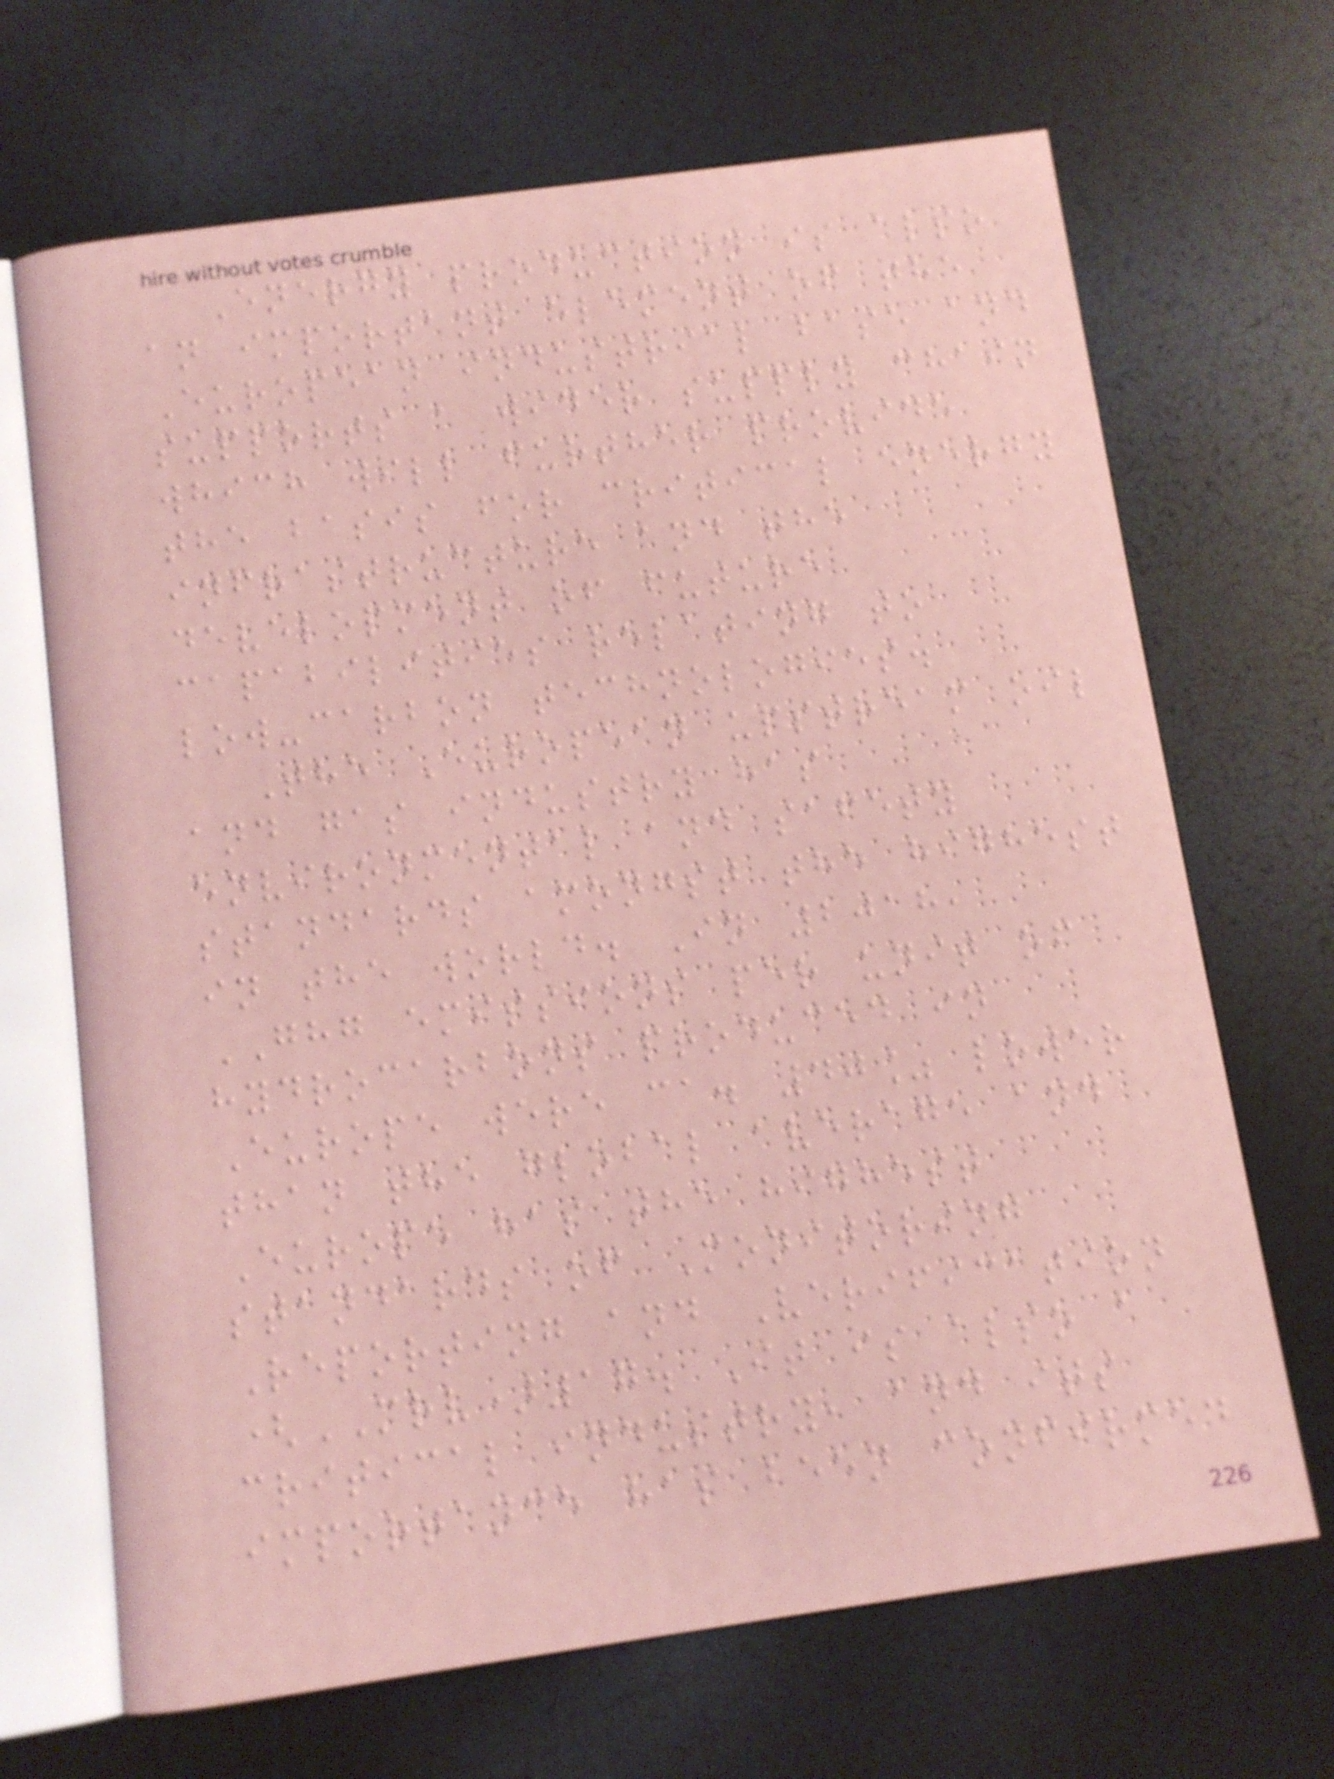Energy production is also
an important element of the
European industrial base and
supports a wider supply chain
which will further provide
the basis for critical energy
infrastructure and the
development of future
capabilities relating to
low-carbon technologies.
The European upstream oil
and gas industry has
environmental and safety
standards amongst the highest
in the world. In 2018,
GHG emissions per unit of
hydrocarbons produced in
Europe were ca. 40% lower
than the global average and
Europe has the highest
standards of Monitoring
Reporting and Verification
(MRV)17. It is also a
critical industry, and its
importance has been confirmed
